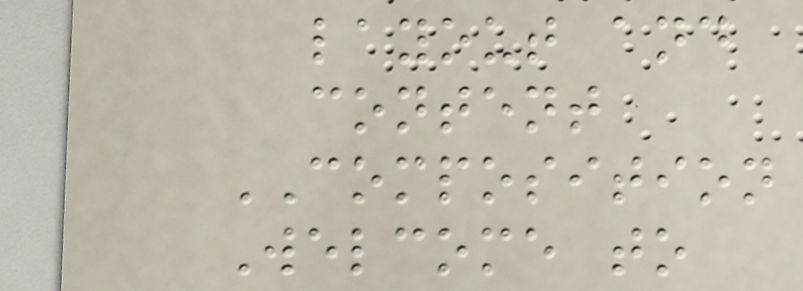layout and
content
COMPOSITION
Welcome to
